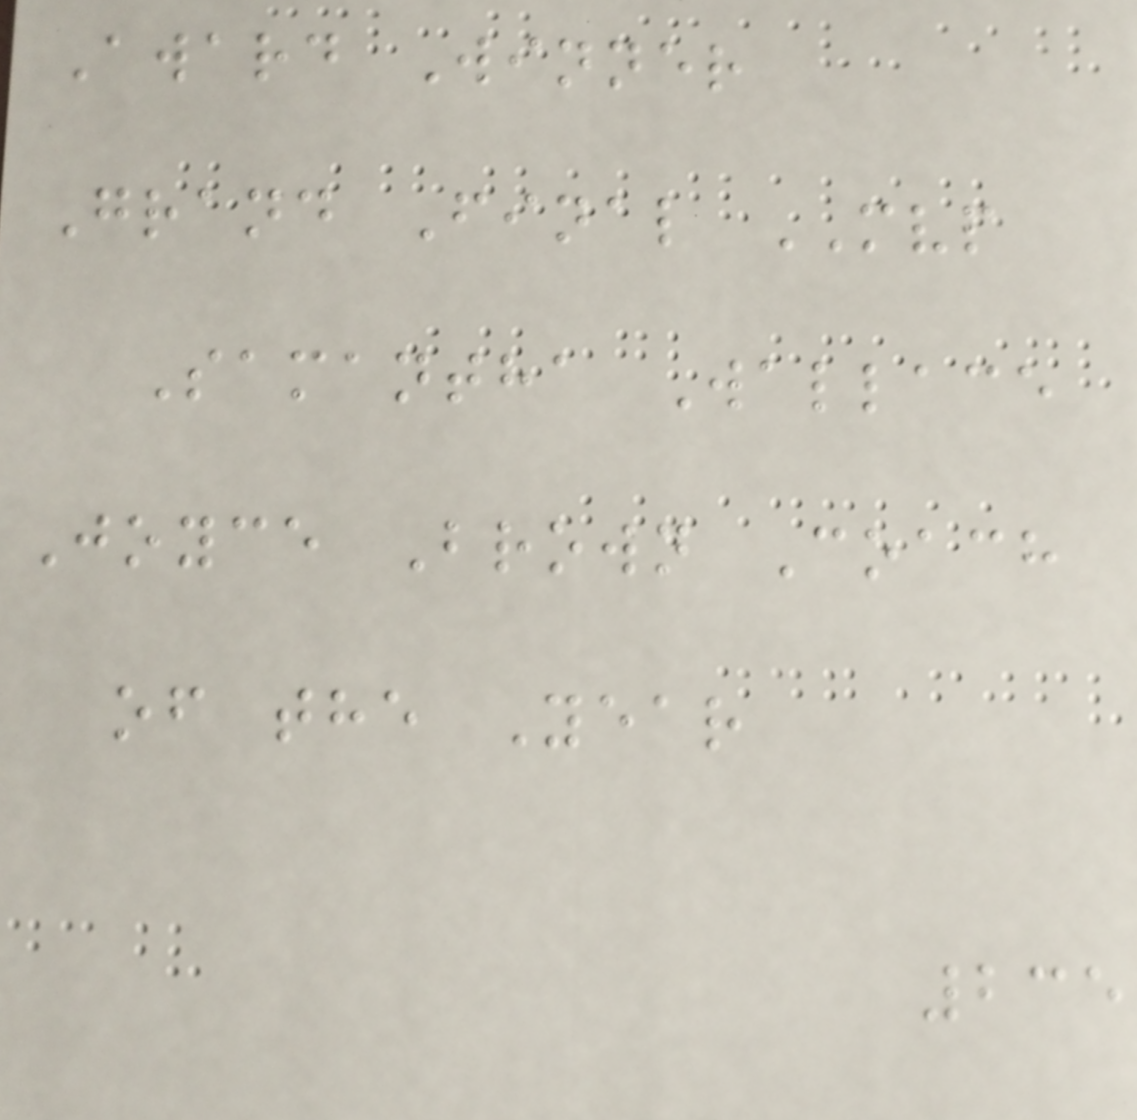Award Winner
Grand Final MVP
Samantha Wallace
Joyce Brown Coach
of the Year
235
